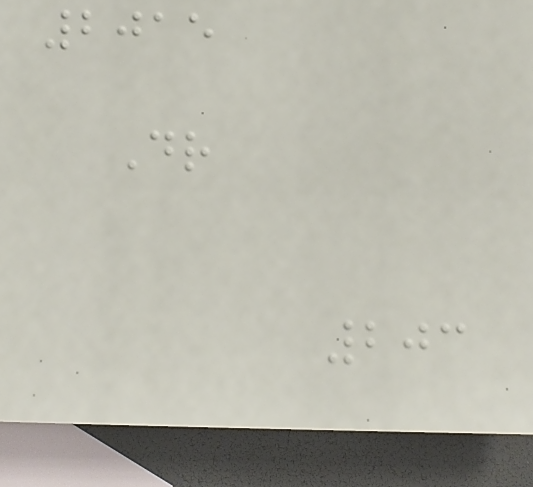2015
Dr
203
